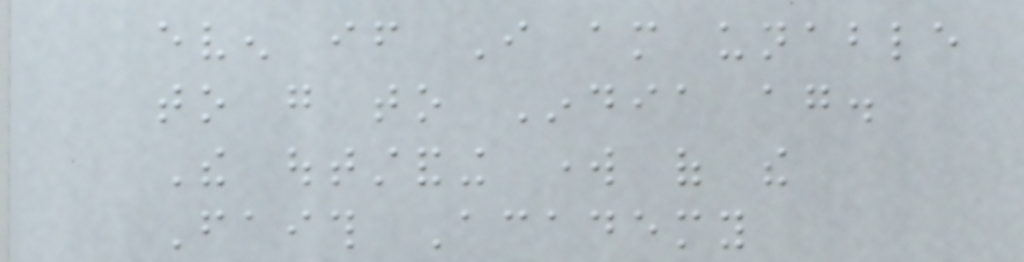even if I am unable
to go to India again.
The outstanding work of the
Faith Academy
